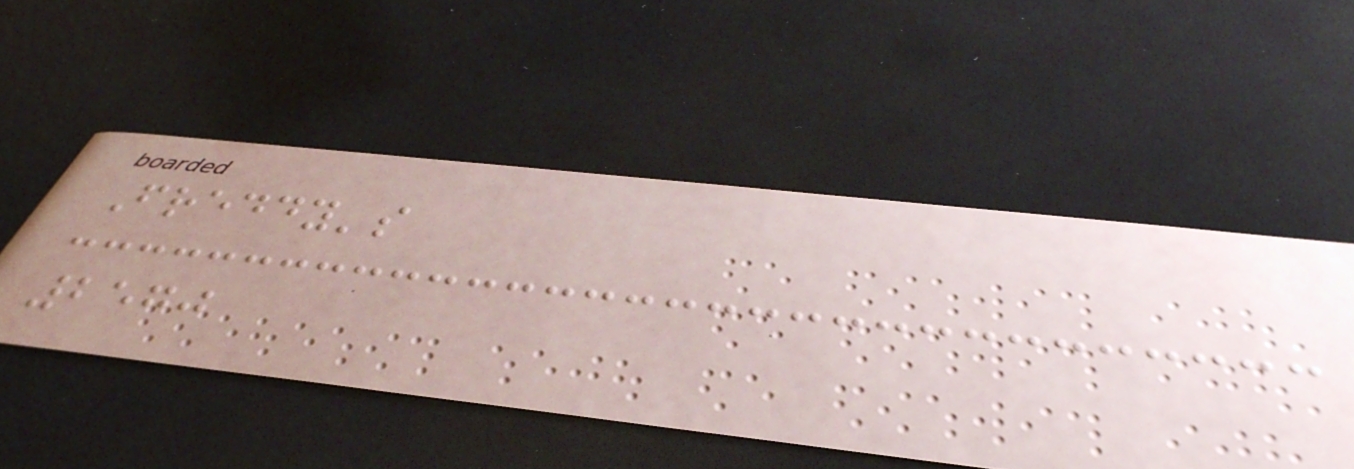Freddy's
2570
